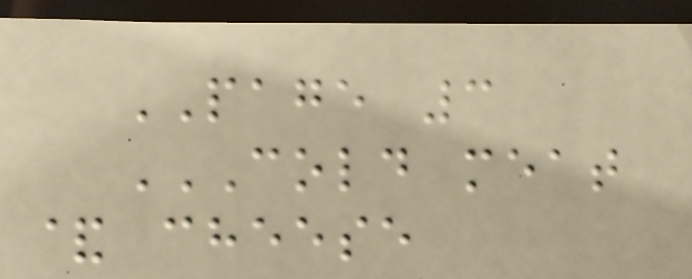PAGE 3
COLD MEAT
& CHEESE
